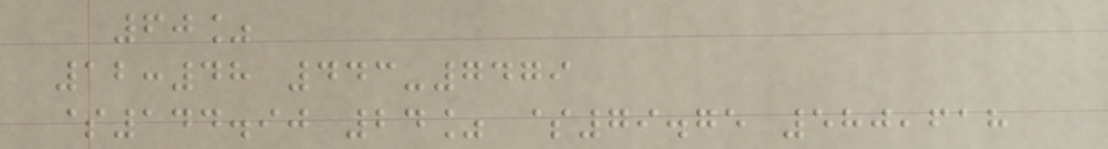60%
12:48 443-7479
$144.90 24% $79.75 580,618
